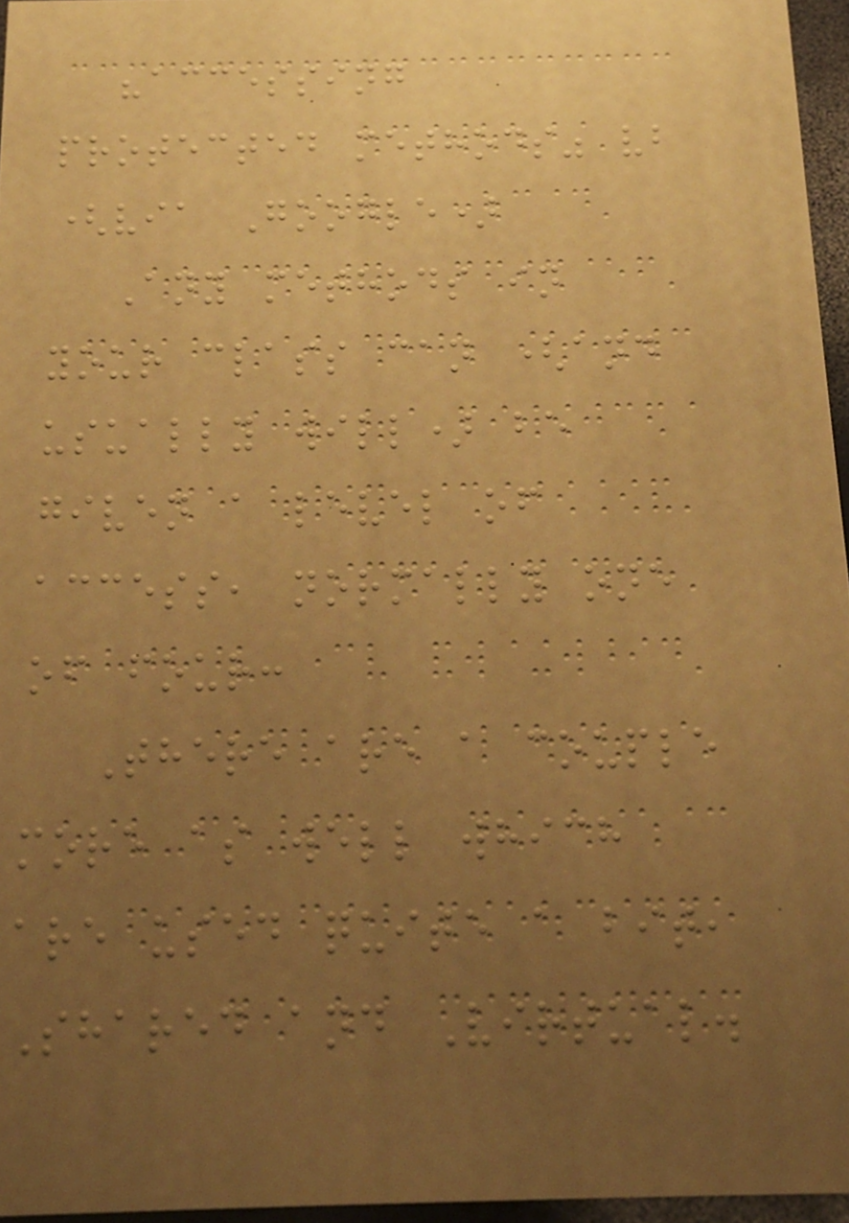"accessing
protected methods" vb
(via Google)
Any methods in
your class can (and
usually will) be
given a level of
access, normally one
of four:
There are a couple
more as well which
are used quite a bit,
Shared and Virtual.
